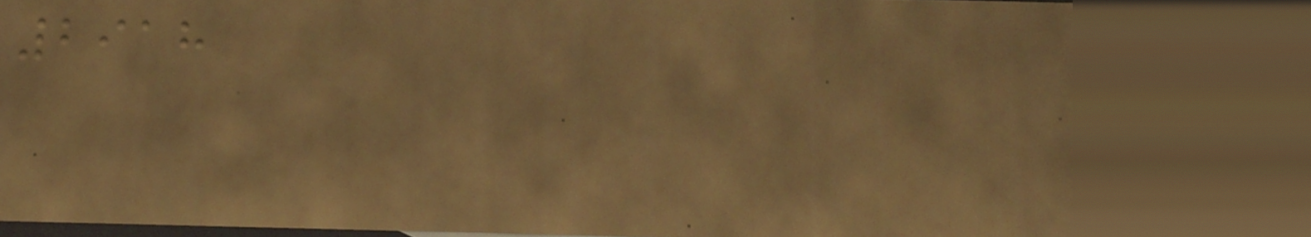2918
